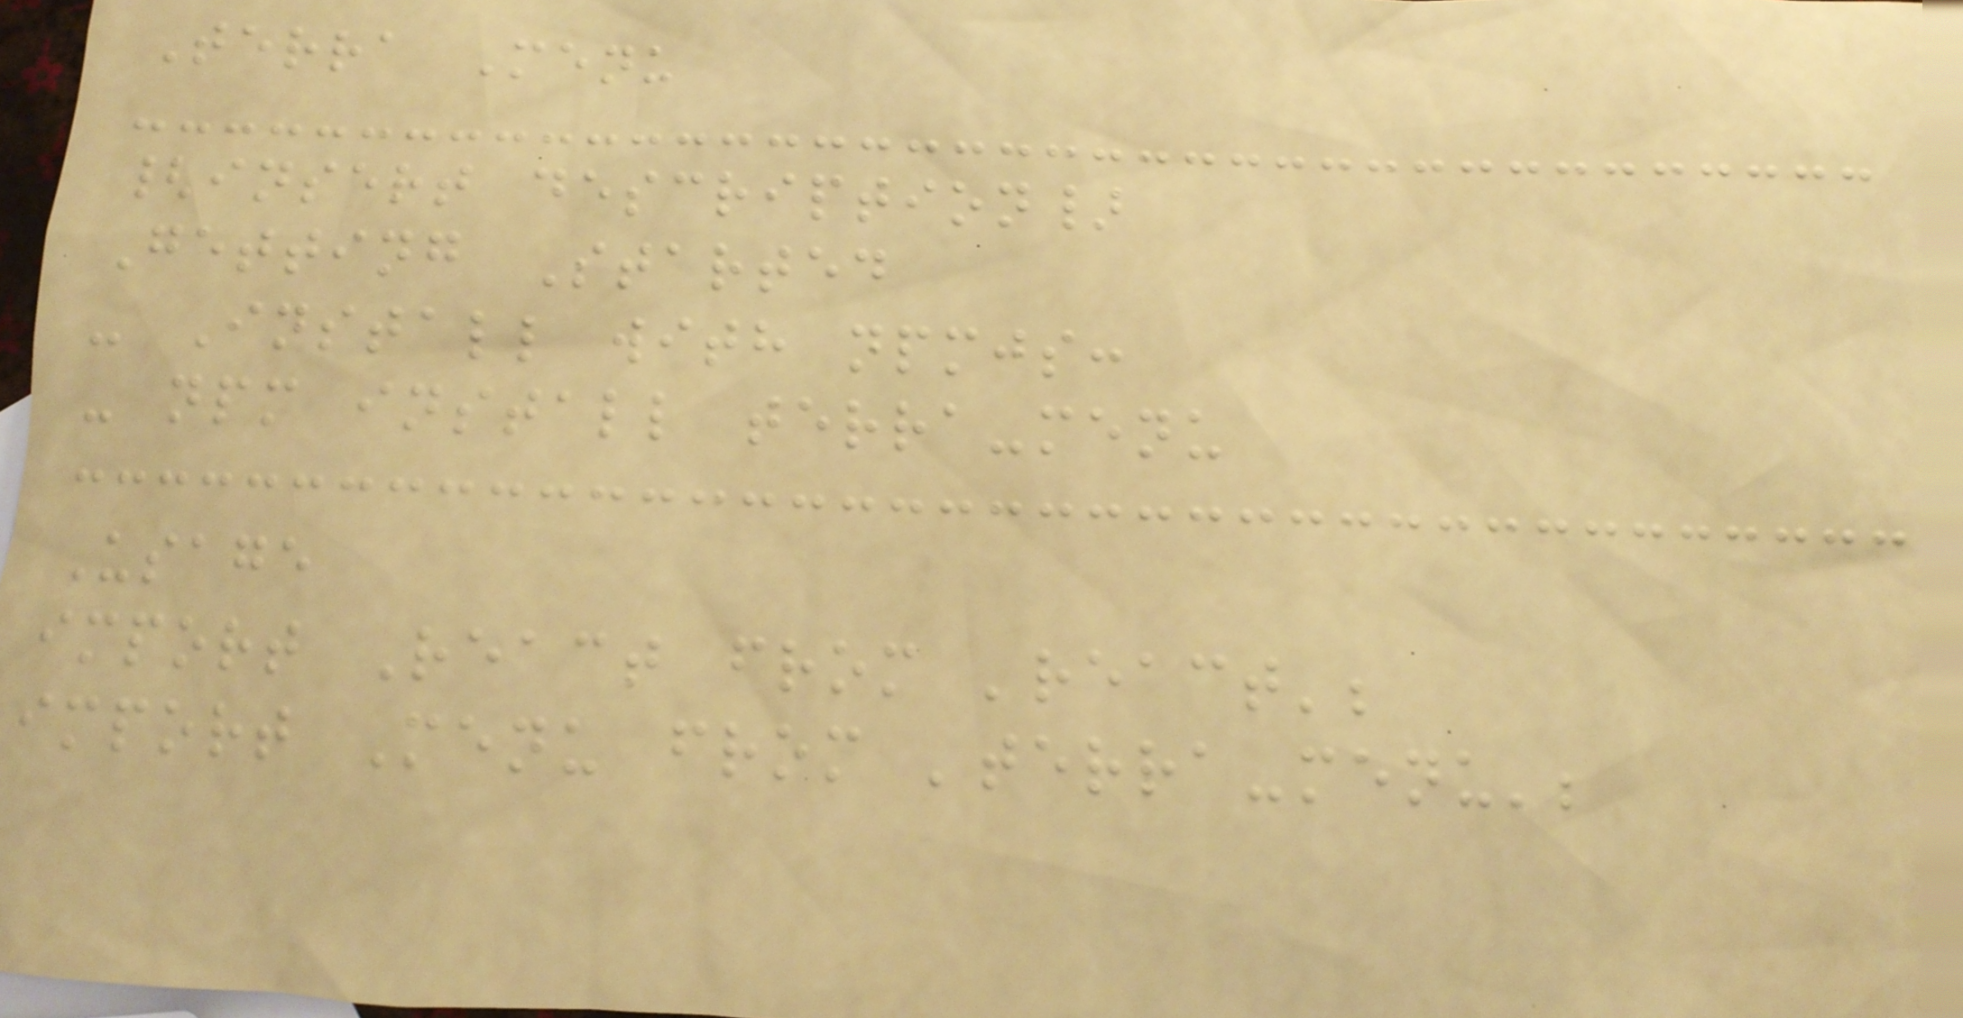Terra Menu
{insert description}
Getting Started
- Install with npmjs:
- npm install terra-menu
Usage
import React from 'react';
import Menu from 'terra-menu';
